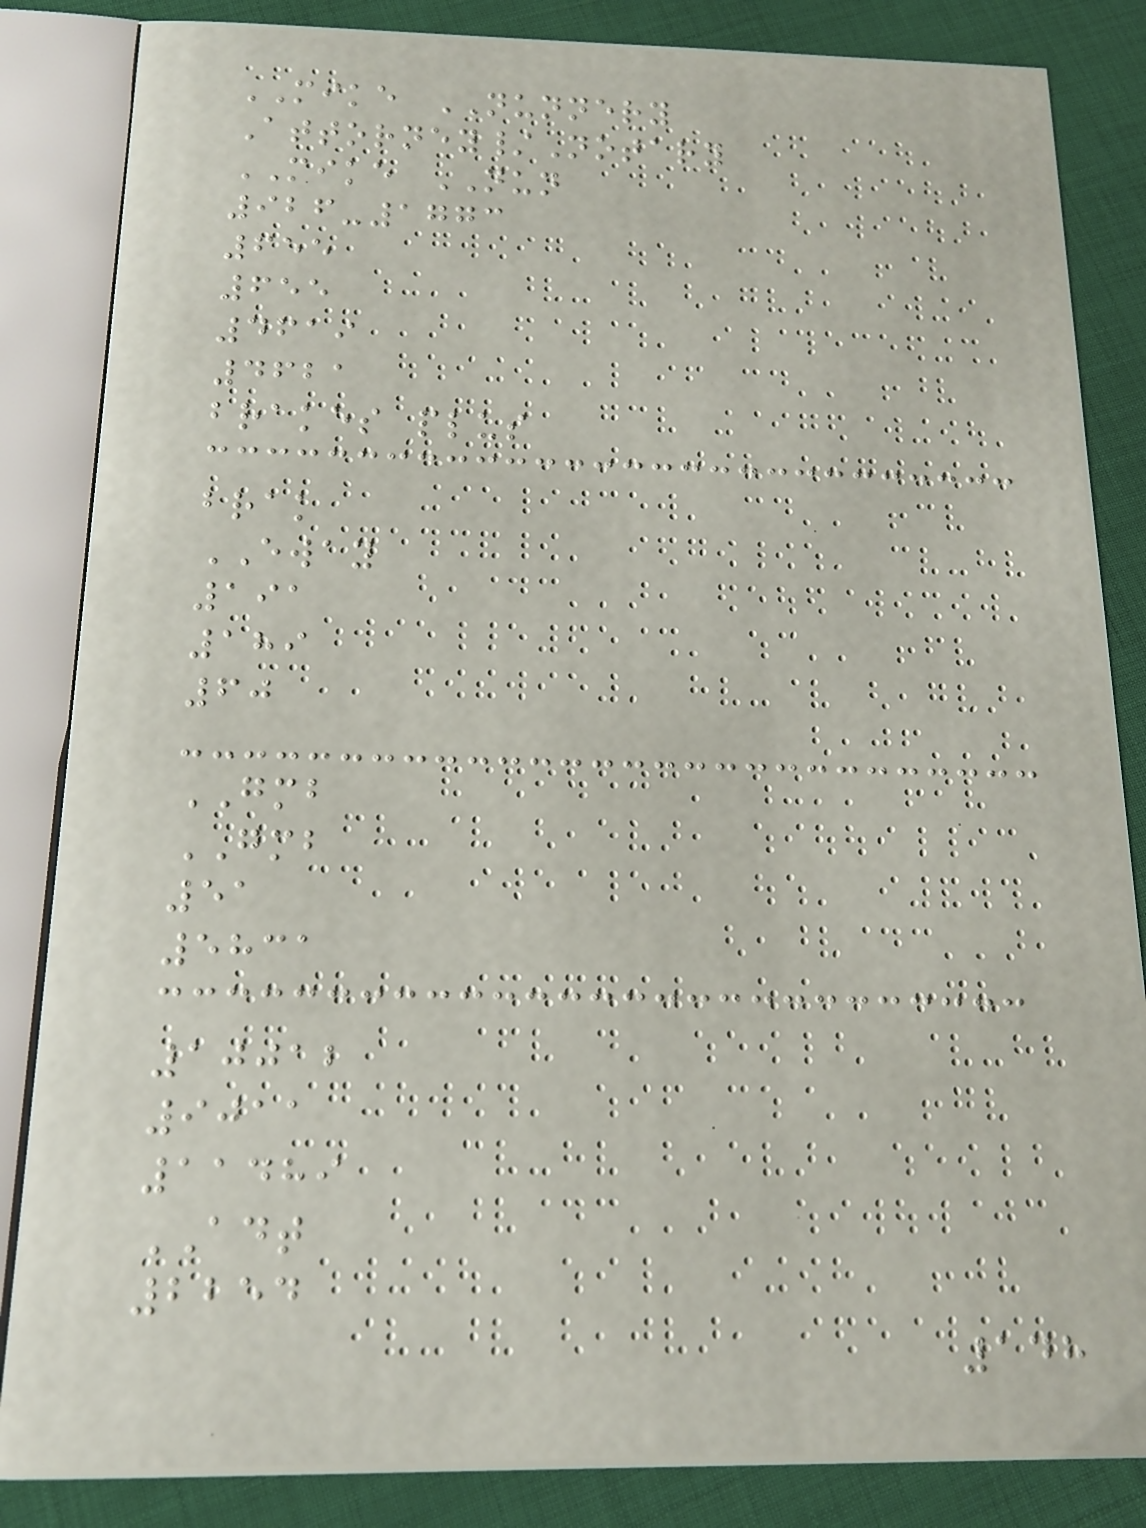MIKE NUNNERY
Attorney/Notary
MIKE NUN
926-1773
655
655
4619
4621
brakes plus
brak
EWAY
191
189
60
GMB
GMB
51
5831
10012
9011
11489
ADT
2254
148
